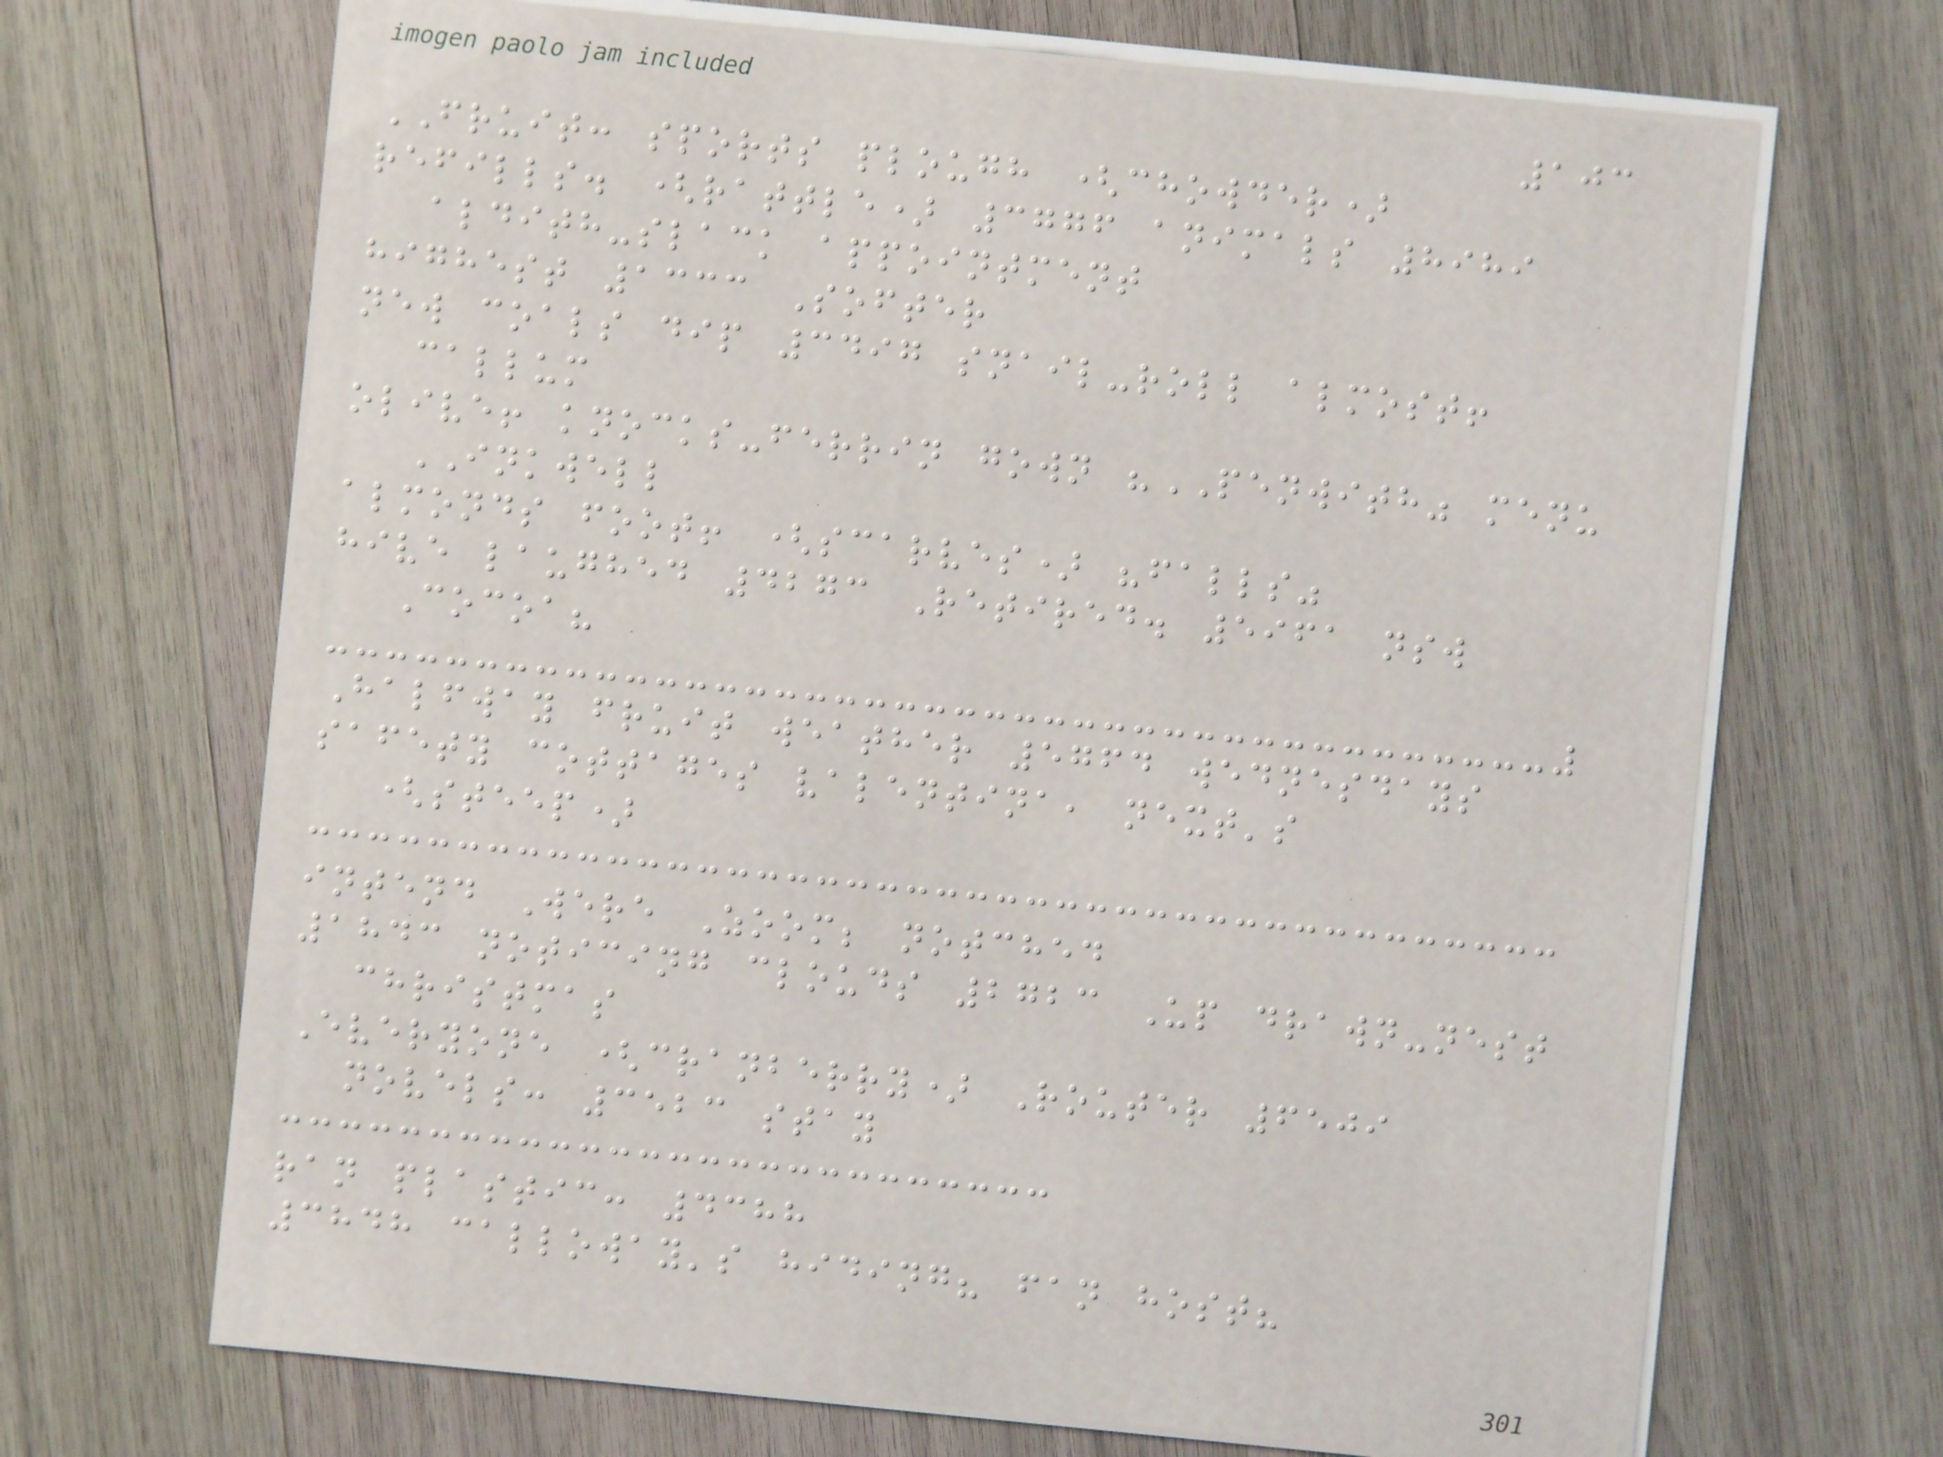103
FRUIT: sports plough (chowder)
refills. (rattle) 3776 animals 8989
aldith-slack appointment
highest 1333 Softer
new coals dip 3497 snail-roll almost!
callum
olive! knocks-ferrin gown "PENWITH" menu
INKWELL
almonds foot! (scarves) "falls"
hive laughed 4273 Retired. 5961 nsw
Cocoa?
Halfway fruit weather 5764 wednesdays
safety cottages valentina, next's
(steep)
intend Were Zoom; notched
1843 noticing clouds 2723 Up drawn-nest
christmas
Everyone (cranberry) Router 6509
novels: 3523 stay
ran plastic: 4388
3848 calloway's hiding? fan host?
